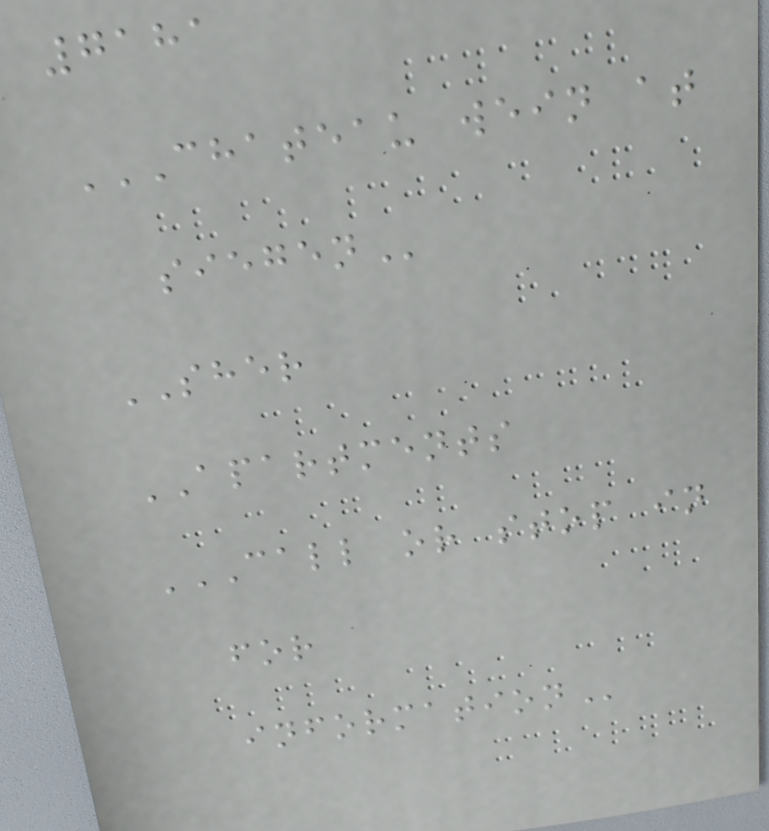7181
CHATEAU WEIN AT
SIEGEN
SHER
APARTMENTS
CALL OR STOP IN
FOR
INFORMATION
